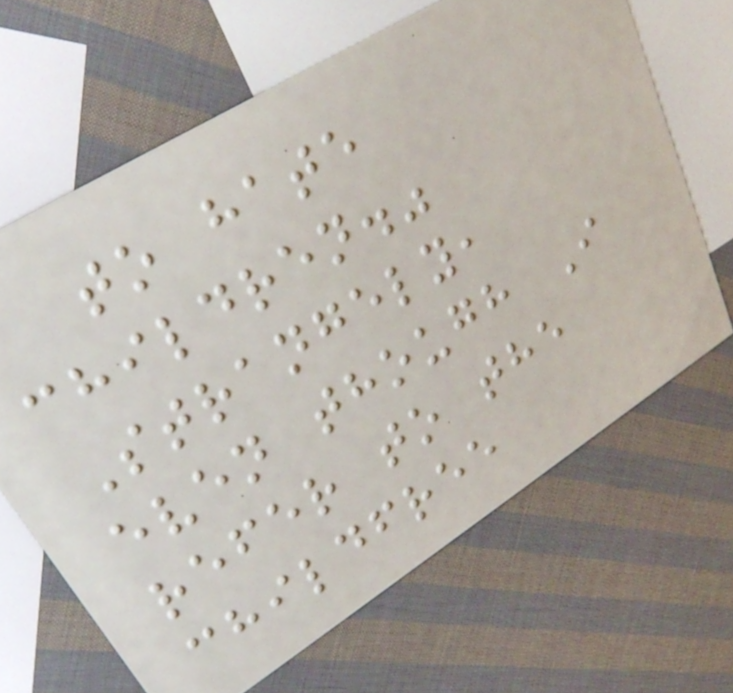to hate
children."
Strangely,
even though I
refer to the
childfree
